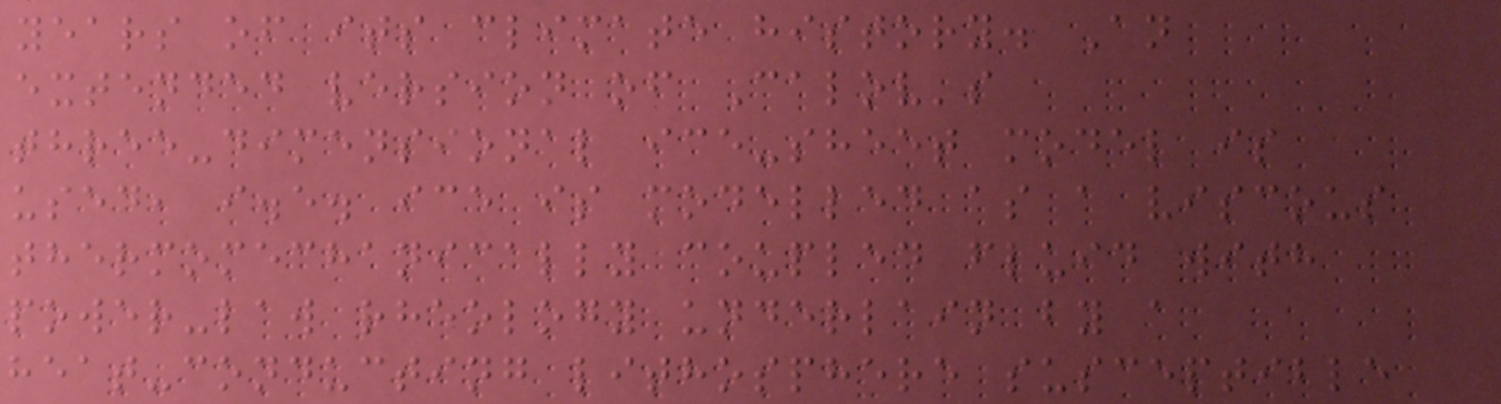years of its climate history. An
extended version of Calov's
three-dimensional ice-sheet model is
used, i.e. ice is modelled as a viscous
thermomechanically coupled fluid with
power-law rheology underlain by a
heat-conducting lithosphere susceptible
